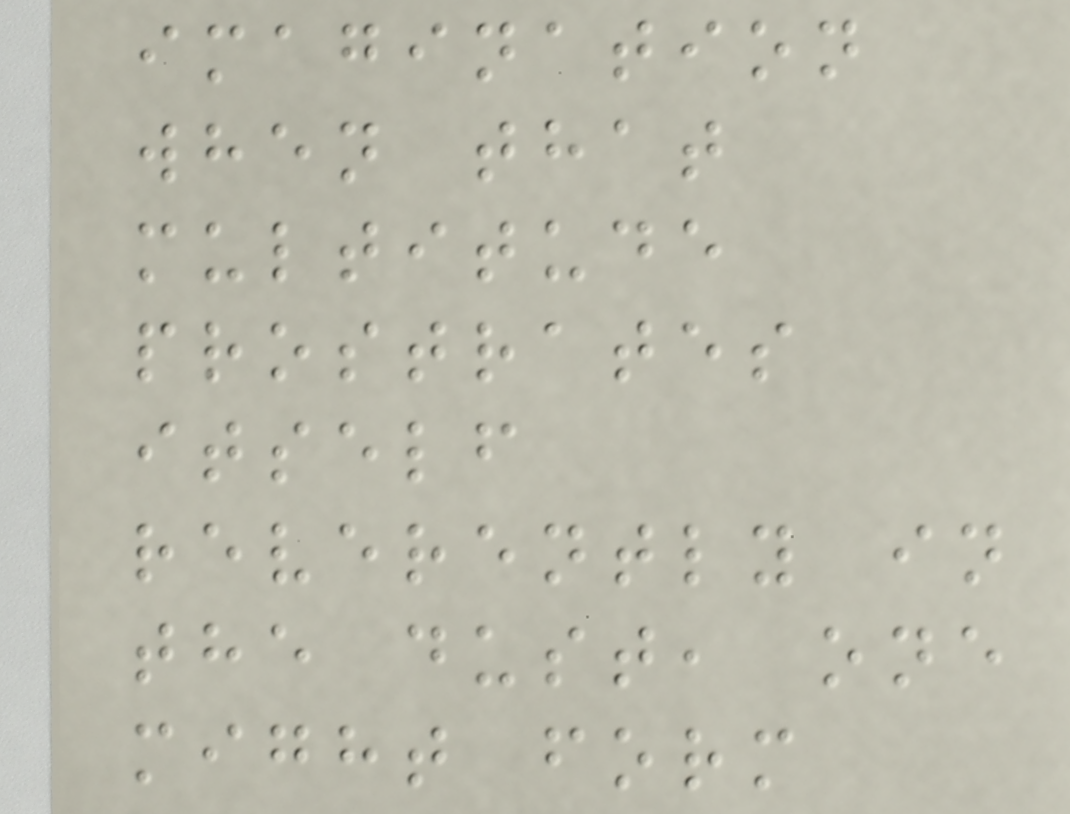imagination
when that
multitude
prostrates
itself
reverently in
the dust, one
might form
